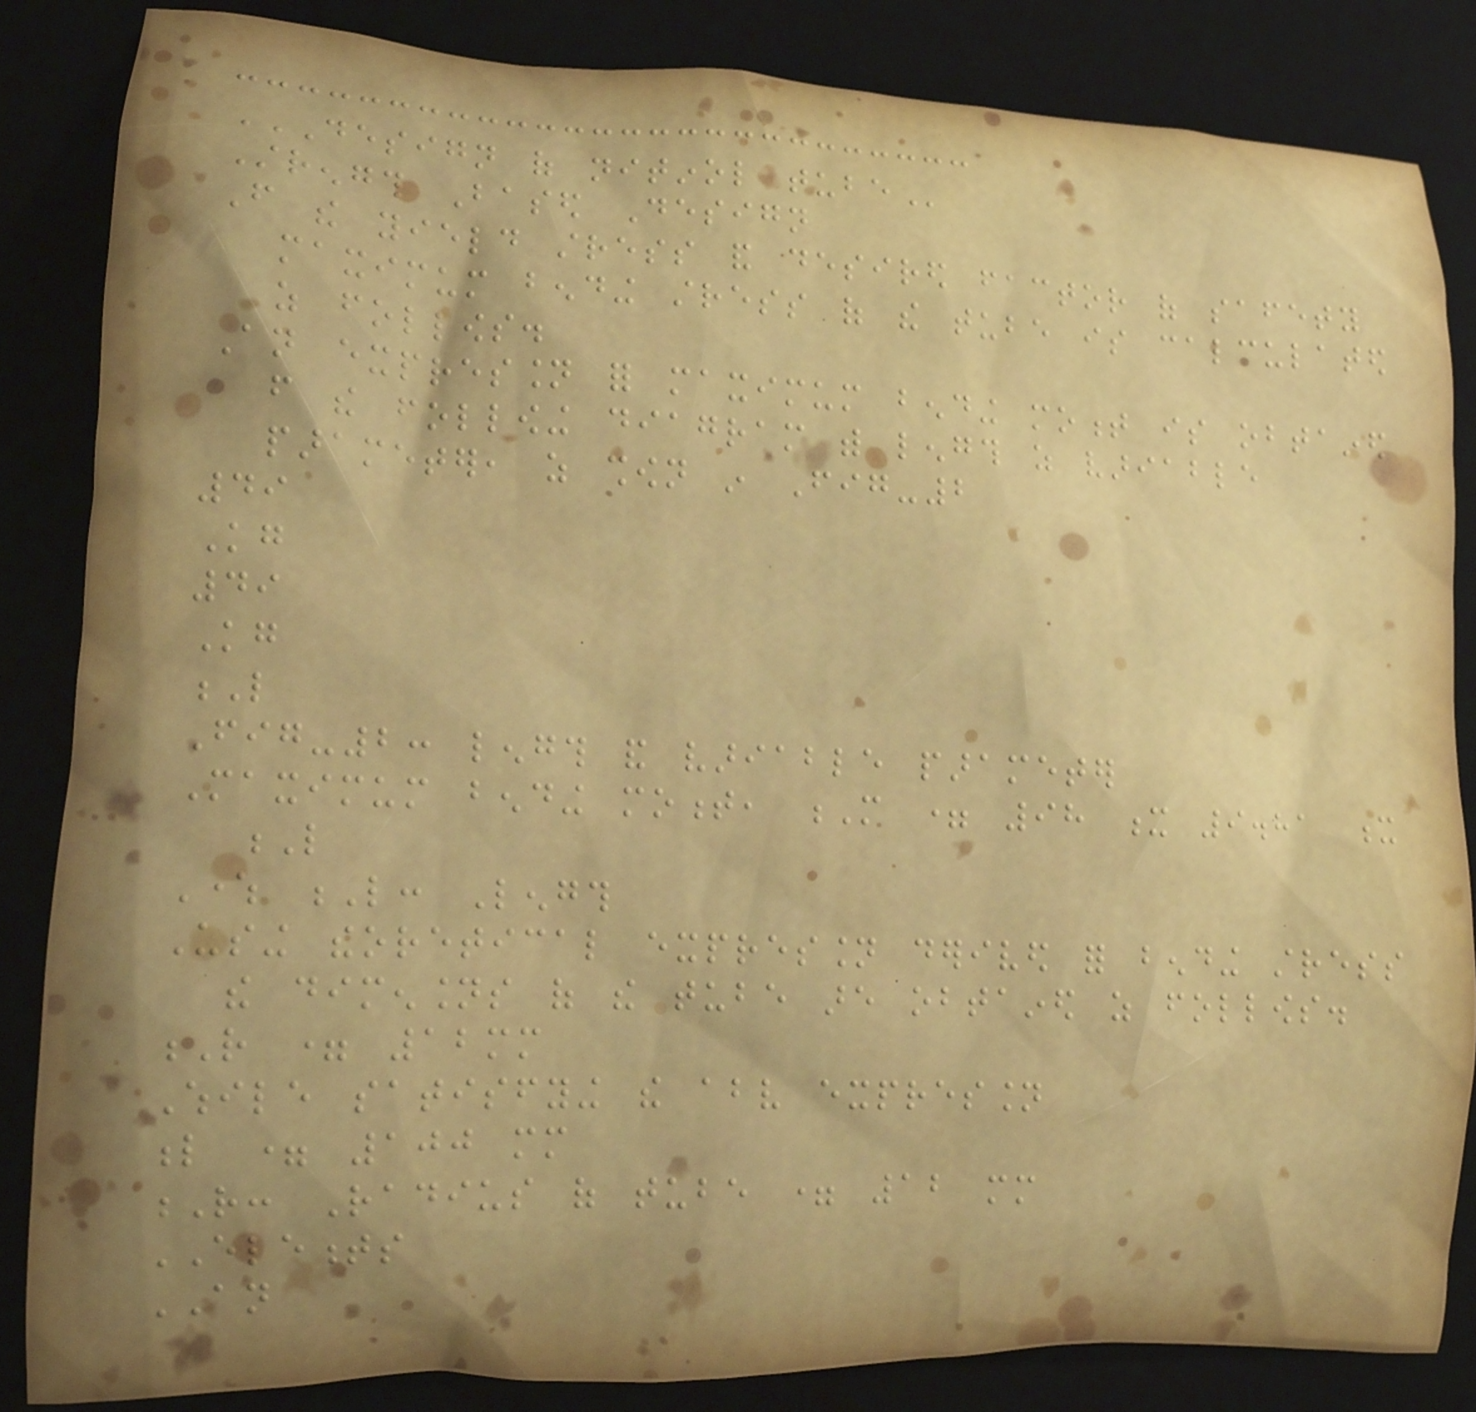DESIGN OF NITINOL TUBE
Strength Based Design
From the yield stress and desired factor of safety
maximum bending stress of the tube is calculated
as follows.
An expression for maximum bending moment is obtained
from the following diagram with length as variable
parameter, as shown in Fig-2
49
Kg
49
Kg
L
Fig-2: length and variable parameter
Maximum bending moment, M = 98 x 9.81 x
L
Where L: Length
Using theoretical expression derived for bending stress
the dimensions of the tube are obtained as follows.
R = 12mm
While satisfying the above expression
l = 100 mm
R: Radius of tube = 12 mm
ELEMENTS
AN
